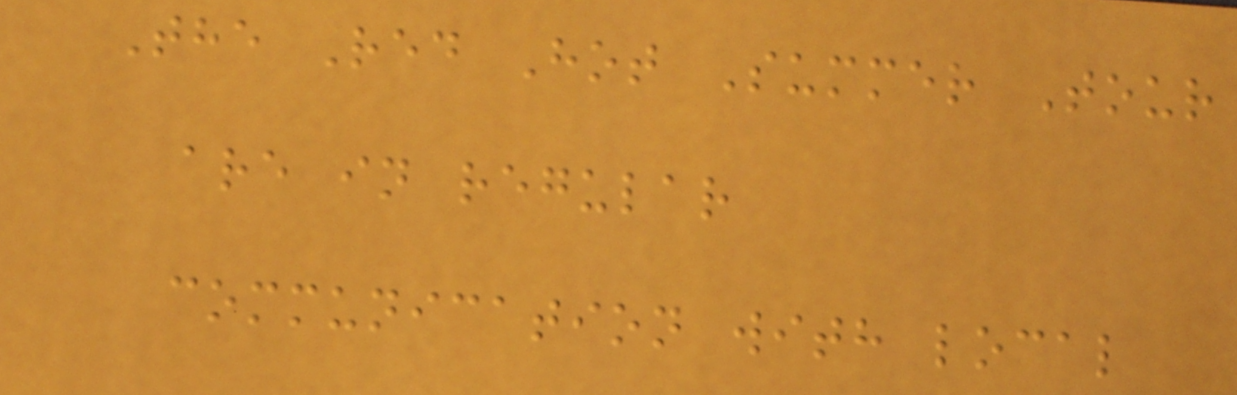The Red Hot Summer Tour
are in regular
communication with local
